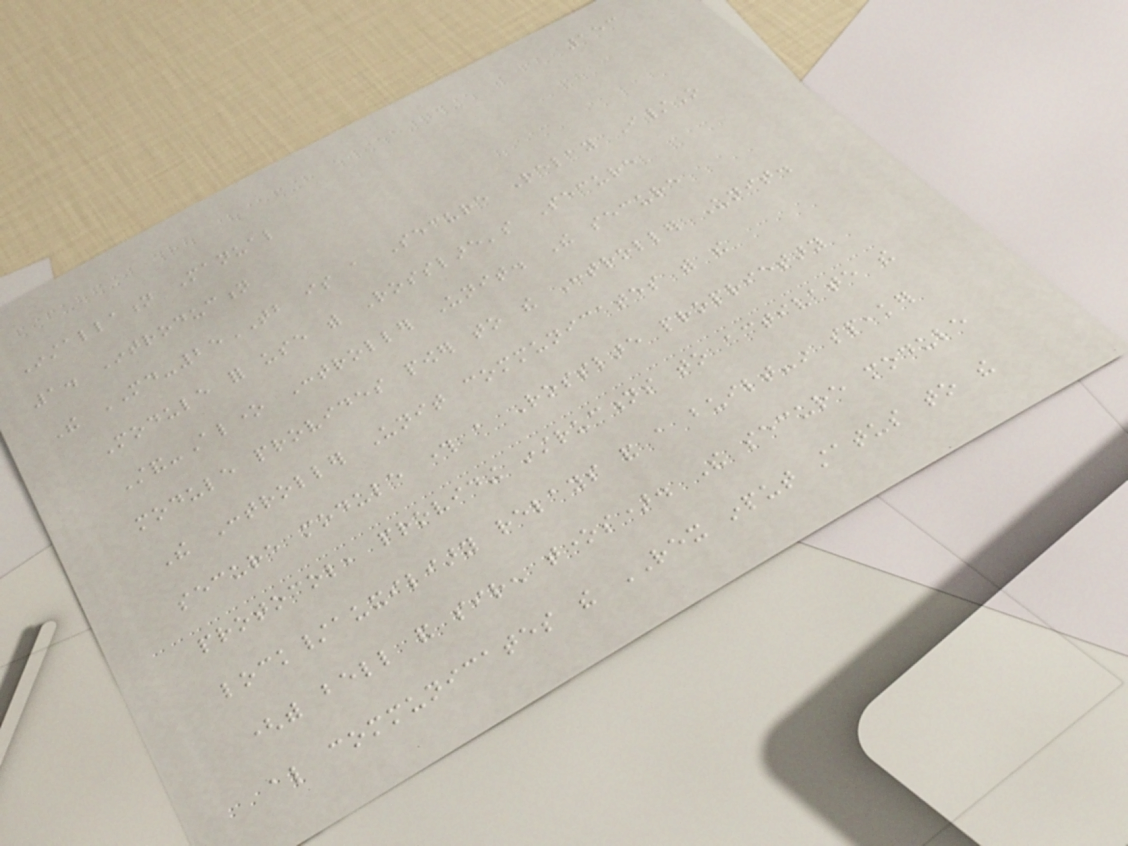153
Installation Manual
1. Introduction
The MD-25TB is a Secure Relay I/O
Module for use with Rosslare's Secure
Stand-Alone Controller Unit. The secure
module provides power to the Controller Unit.
The Controller Unit communicates with the
secure module through a Rosslare proprietary
protocol, providing instructions to activate the
lock/auxiliary relays and a built-in speaker
(with bell and siren tones). The secure module
also communicates the REX input status to the
